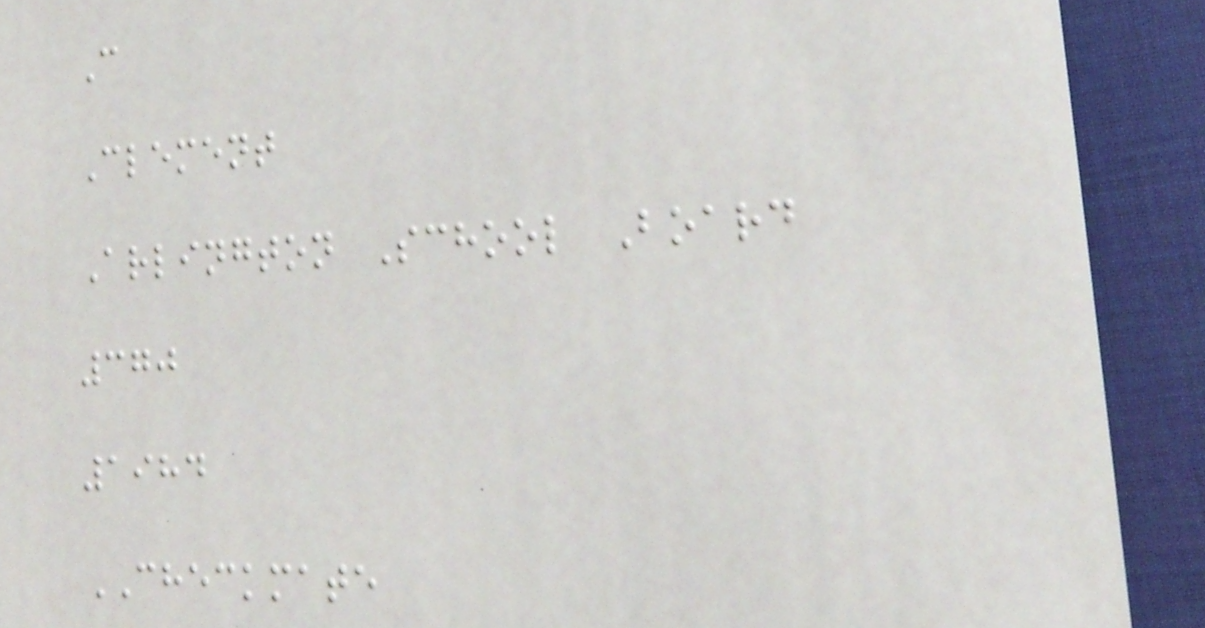C
Clement
Arlington School Board
370
1984
CHECKMATE
